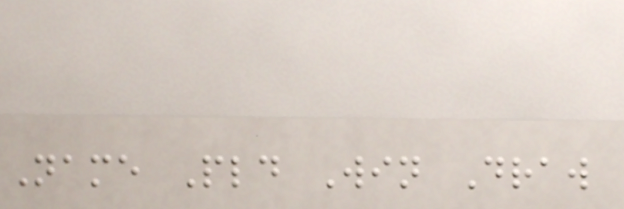Name Pld Win Draw
